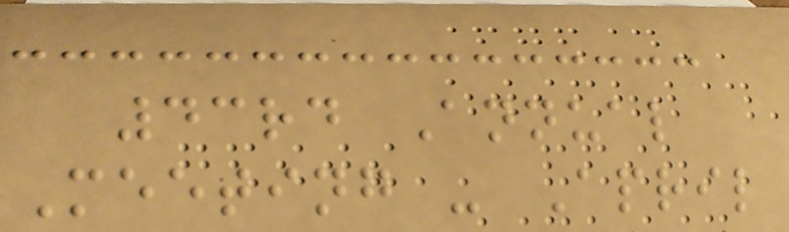43rd Annual
Meeting - April
